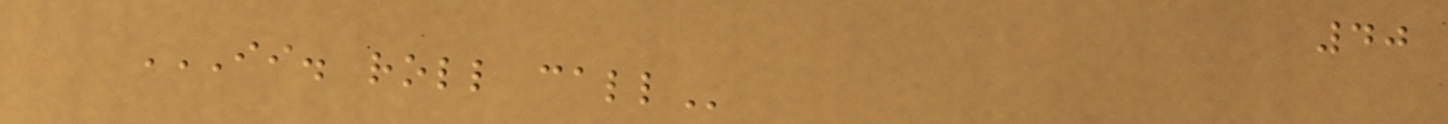40
II. ROLL CALL
